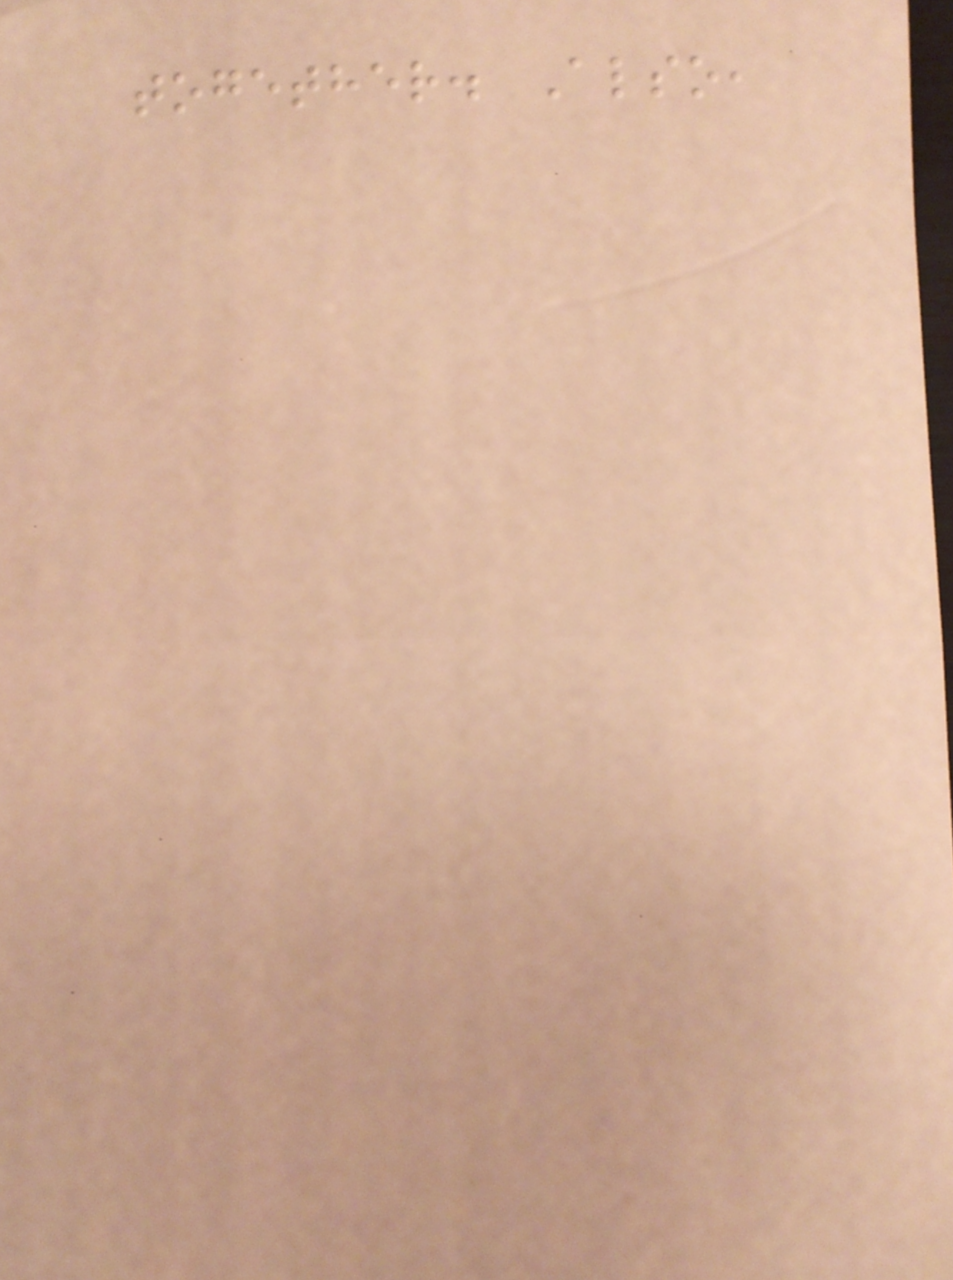together. Also,
